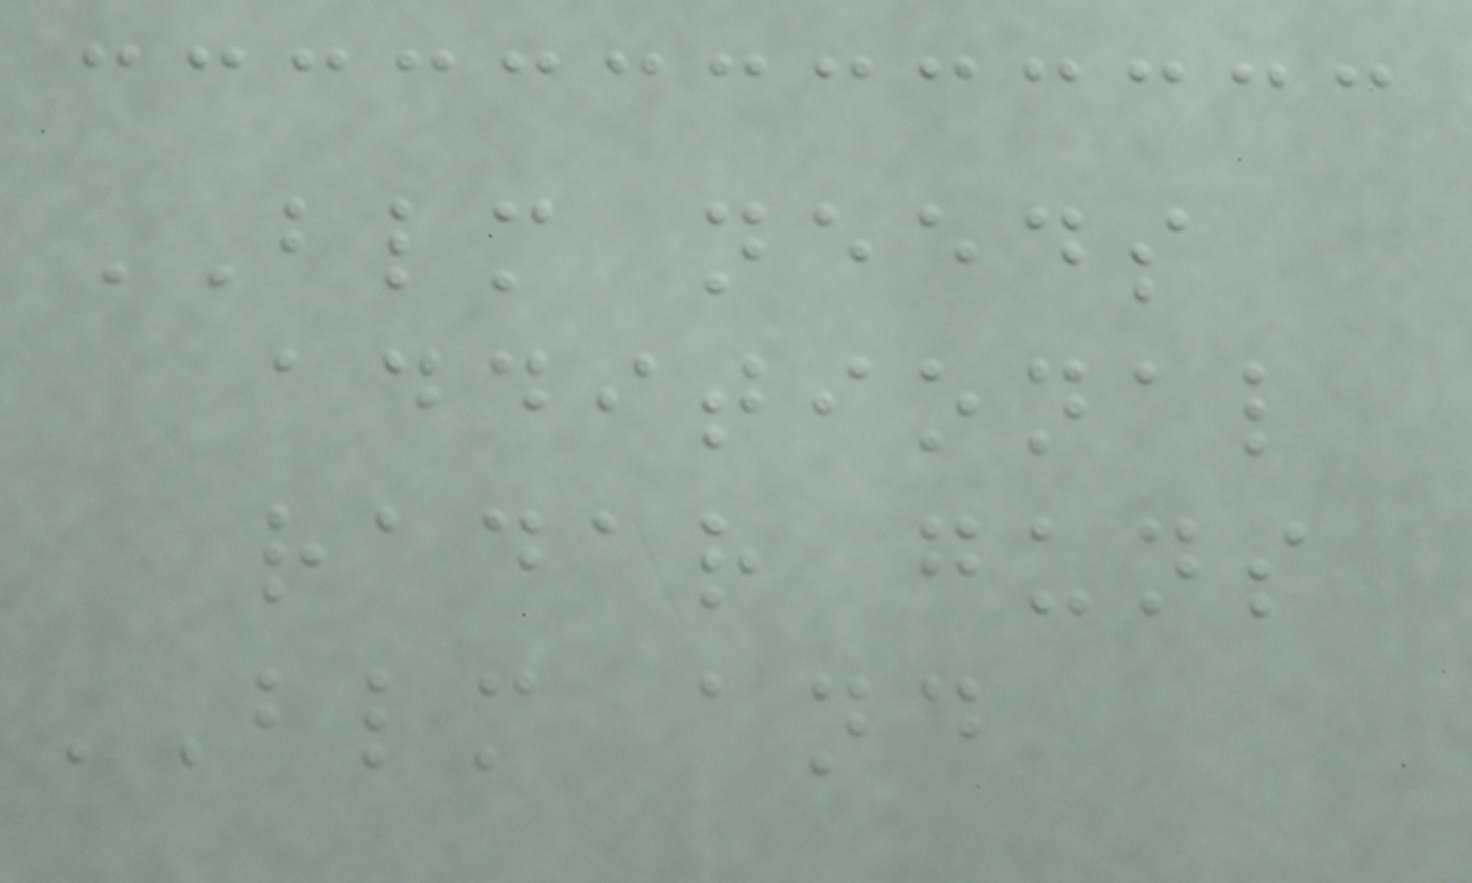BLM needs
additional
radar guns
BLM and
